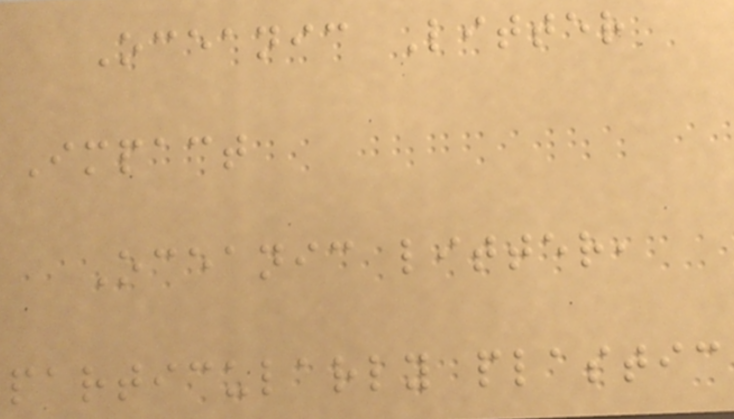Oceanic Litter
Impact
Oceanic litter,
particularly plastic
